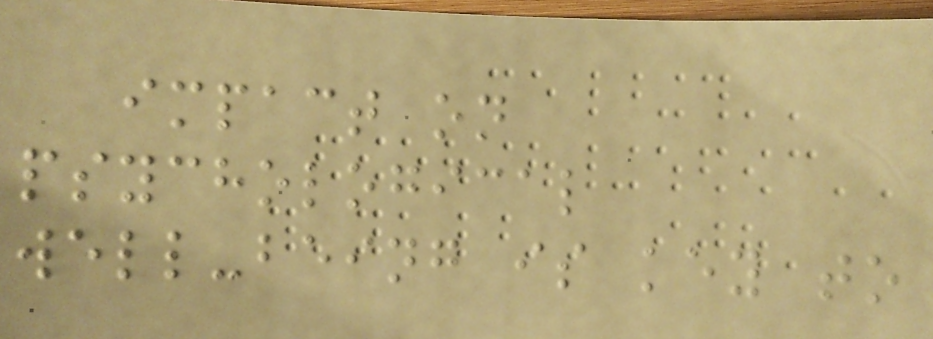impact on
psychological
well-being is key to
